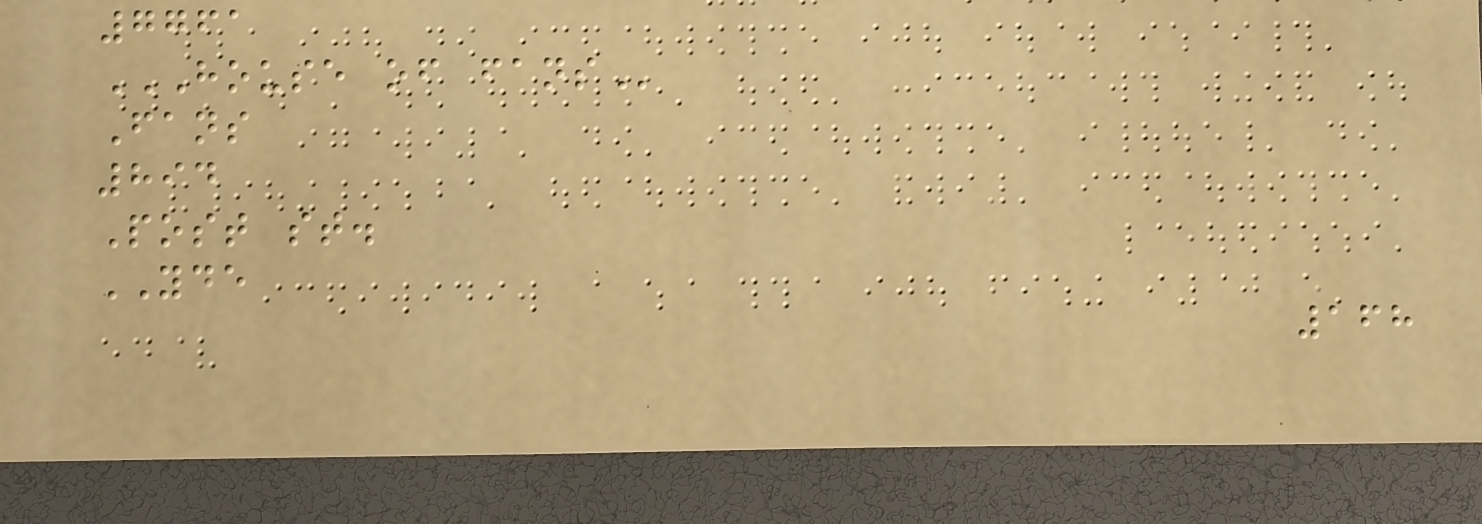7761
HOUSE OF FANS
Fans
894
Post st.
YDE
168
